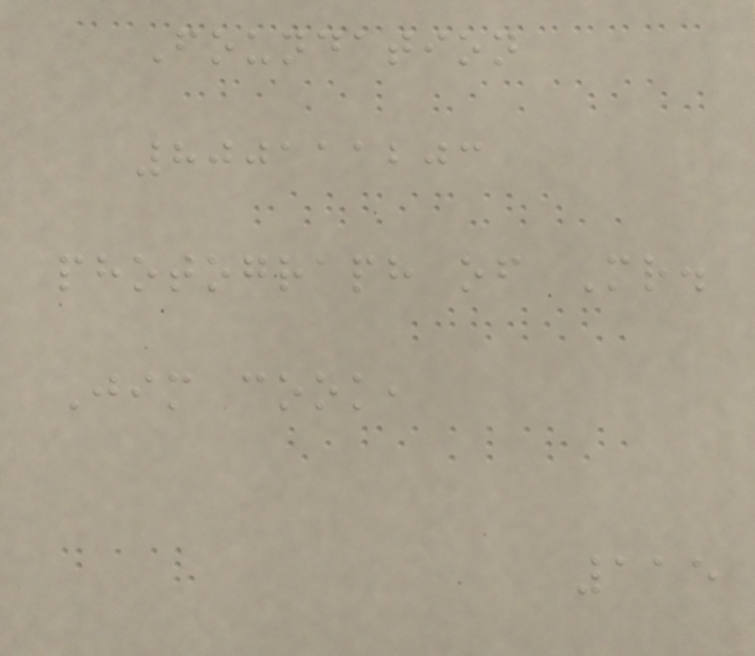Foundation
800111203
photograph of Mr.
Jim cook,
115
